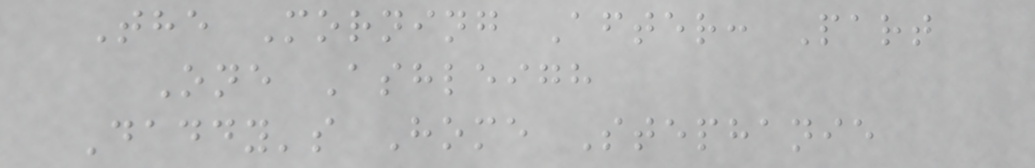The Morning After: Part
One Ashleigh
Daddy's Home Stephanie
